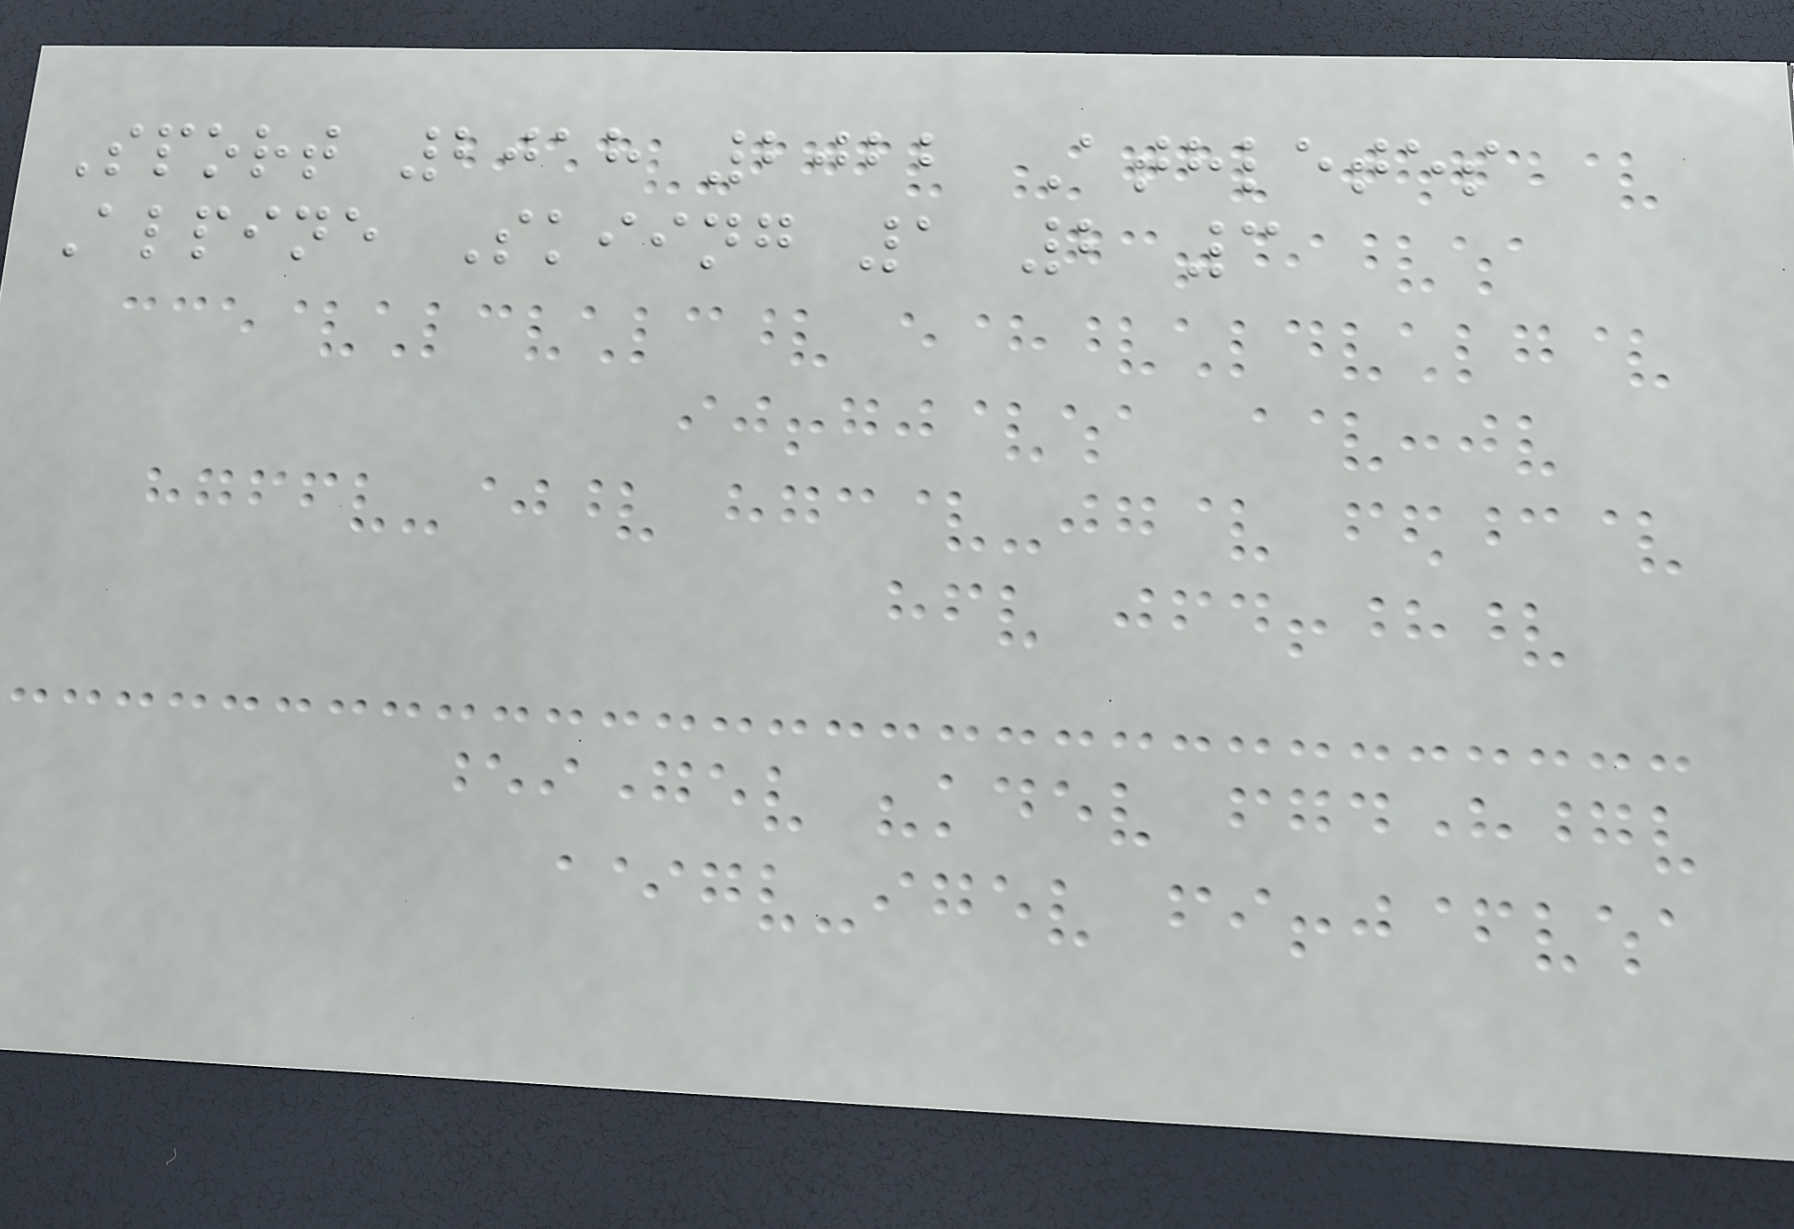Sport 2018 2022 Athletes
Alpine Skiing 1 2 3
